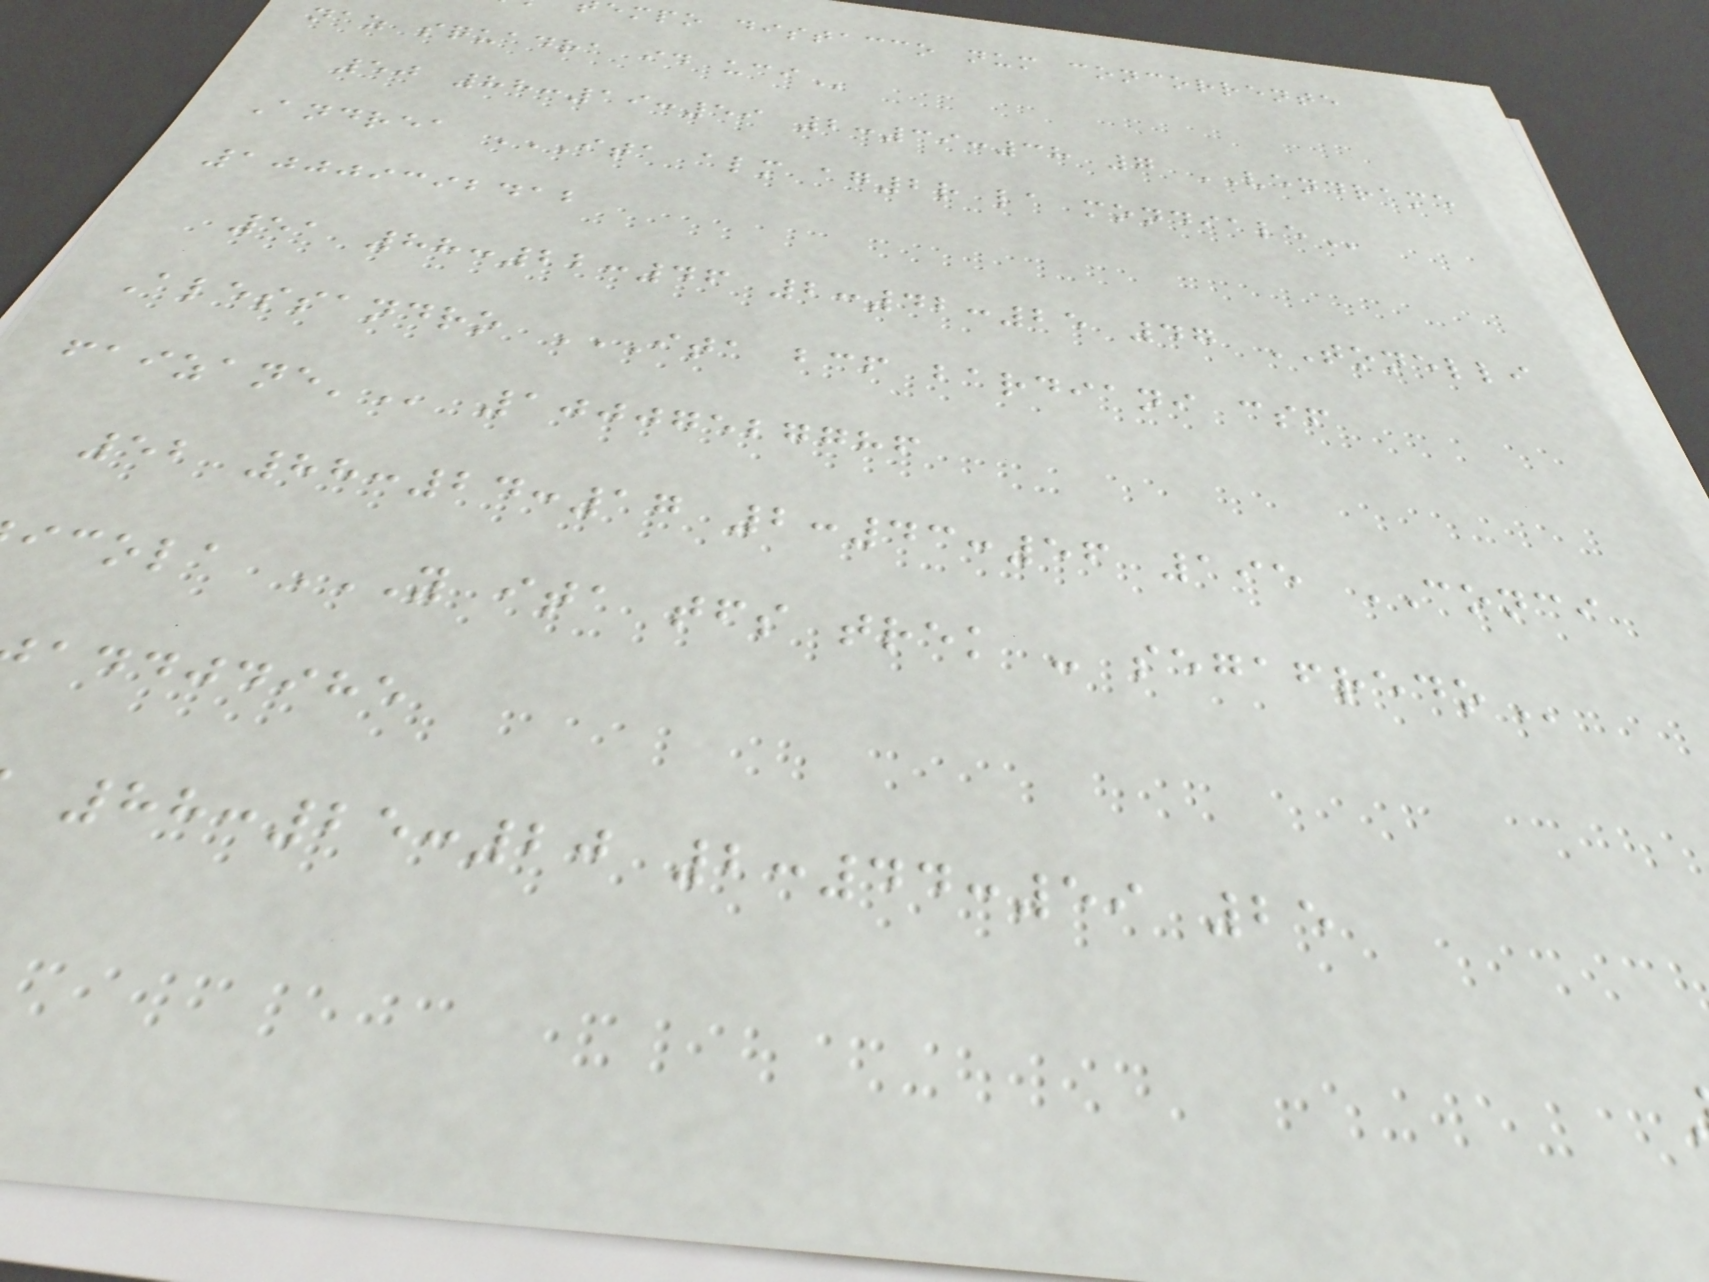empo distacco num concorrente
naz squadra id
50 88:19:59 2:39:38 7 VENDRAME
Andrea ITA ALM AG2R LA MONDIALE
10009392412
51 88:22:46 2:42:25 47 TONELLI
Alessandro ITA BCF BARDIANI CSF
10007527786
52 88:24:17 2:43:56 195 CONCI
icola Y ITA TFS TREK - SEGAFREDO
addjdihe
88:25:20 2:44:59 25
